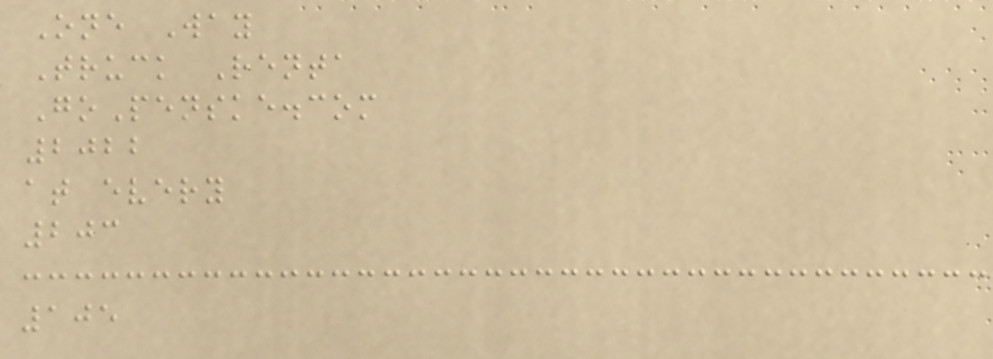One Way
Truck Renta
GoPenske.com
2022
at every
203
105
